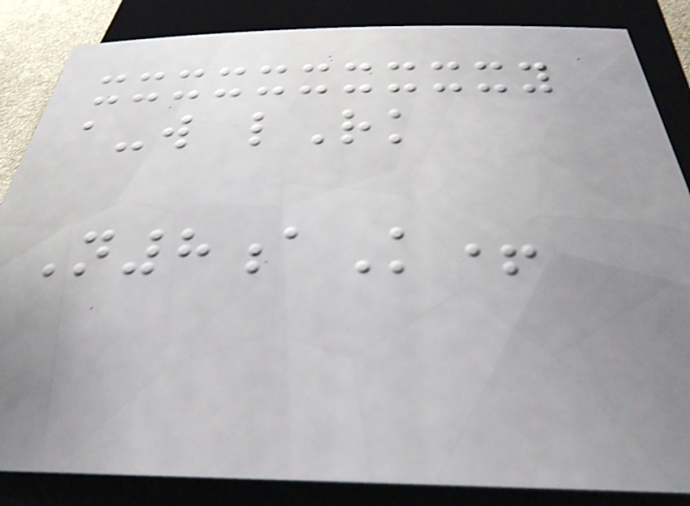a-w lRk
N8aK+
